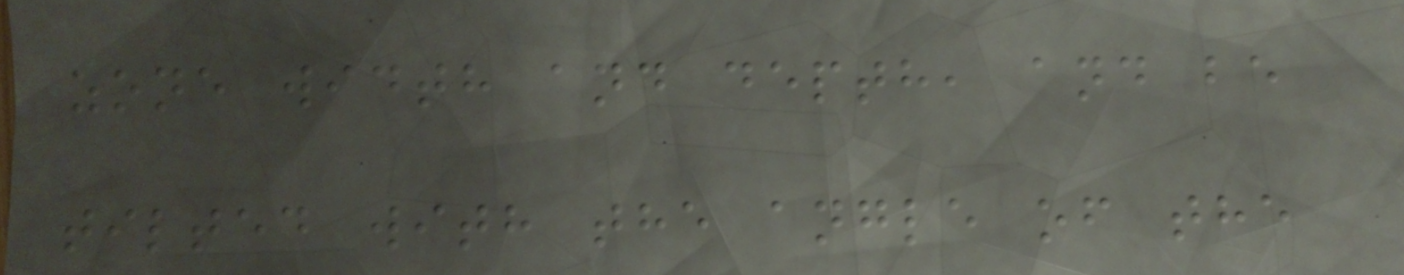zone width and depth, and be
tilted with the angle of the
